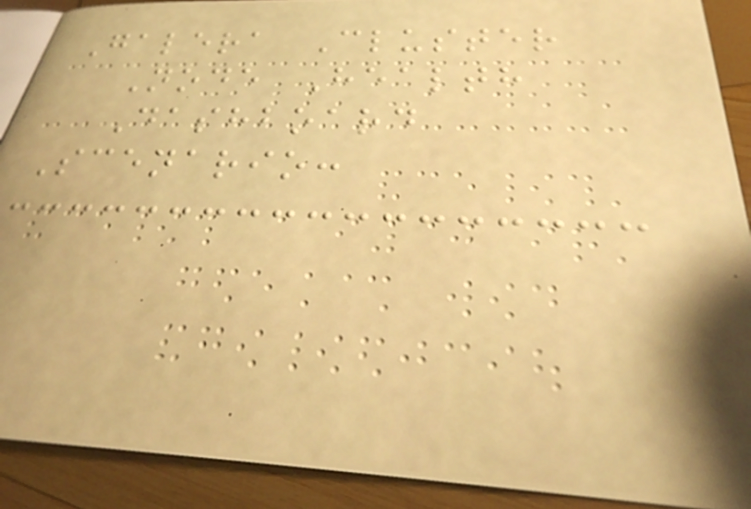Galera Cluster
Node Health
Dashboard
Scenario:
